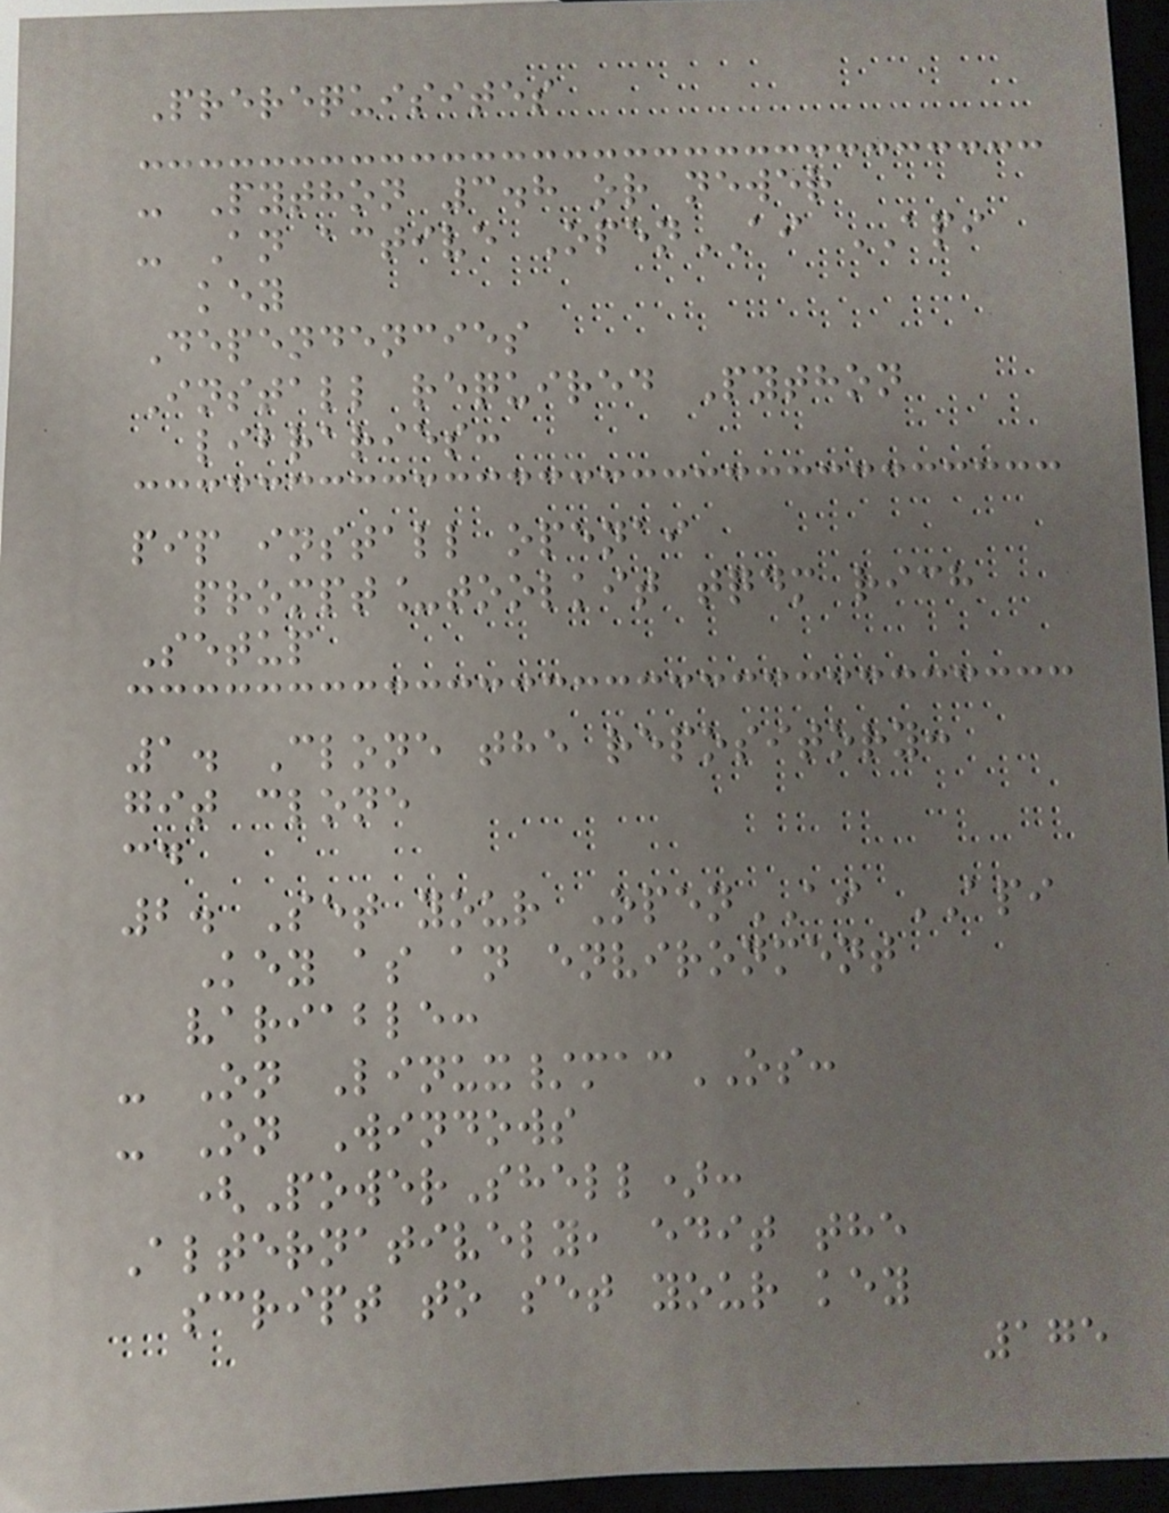Prerequisites
- Python 3.8 or newer
- An active OpenAI API
key
Dependencies
Install required Python
libraries:
pip install openai
prompt_toolkit tqdm rich
Setup
1. Clone the repository:
git clone
cd
2. Set your OpenAI API
Key as an environment
variable:
- On Linux/macOS:
- On Windows
(PowerShell):
Alternatively, edit the
script to set your key
175
